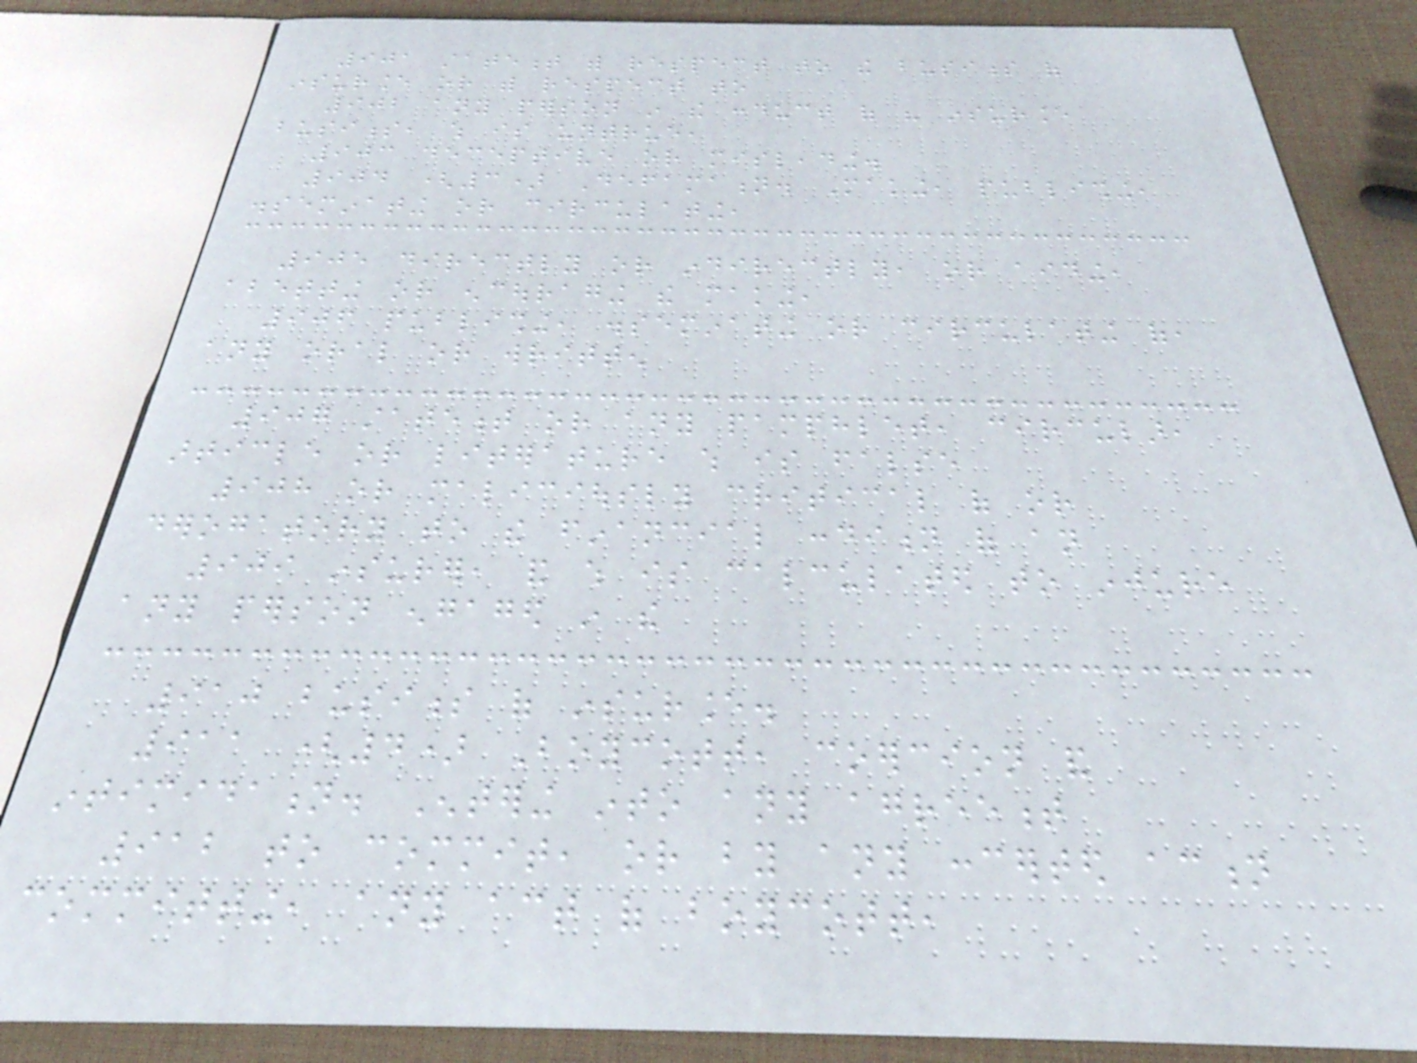901 statement with respect to the business of
insurance or with respect to
902 any person in the conduct of his insurance
business, which is untrue,
903 deceptive or misleading.
904 (3) Defamation. Making, publishing,
disseminating or circulating,
905 directly or indirectly, or aiding,
abetting or encouraging the making,
906 publishing, disseminating or circulating of,
any oral or written
907 statement or any pamphlet, circular,
article or literature which is false
908 or maliciously critical of or
derogatory to the financial condition of an
909 insurer, and which is calculated to injure
any person engaged in the
910 business of insurance.
911 (4) Boycott, coercion and
intimidation. Entering into any agreement
912 to commit, or by any concerted action
committing, any act of boycott,
